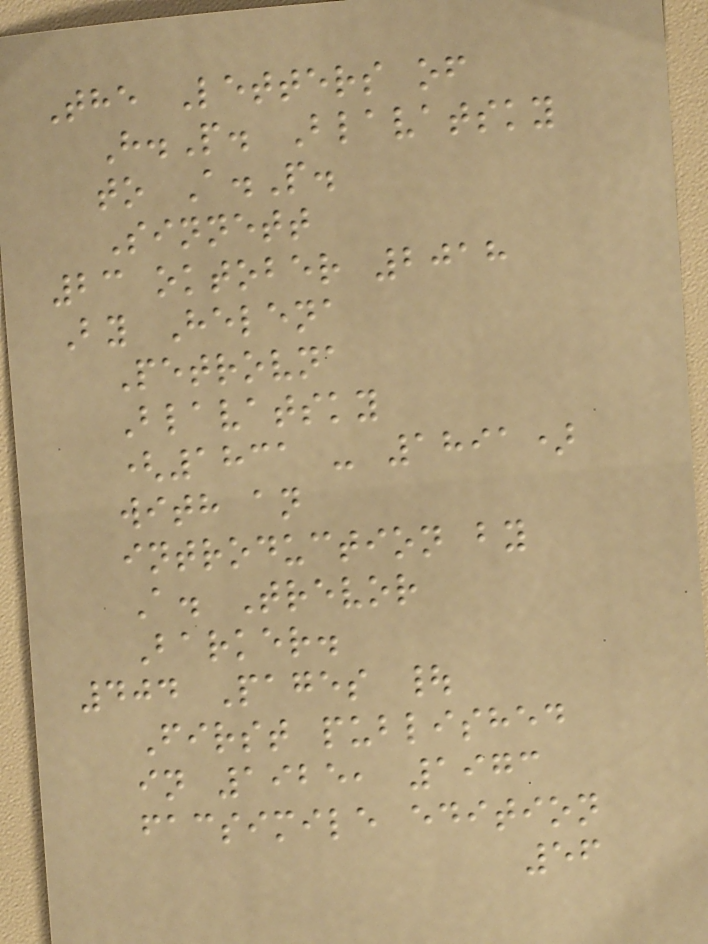The Letters of
H.P. Blavatsky
to A.P.
Sinnett
23 oktober 2018
By Helena
Petrovna
Blavatsky
(1831 - 1891)
with an
introduction by
A. Trevor
Barker.
404 Pages |
First published
in 1925, 1973
facsimile edition
56
